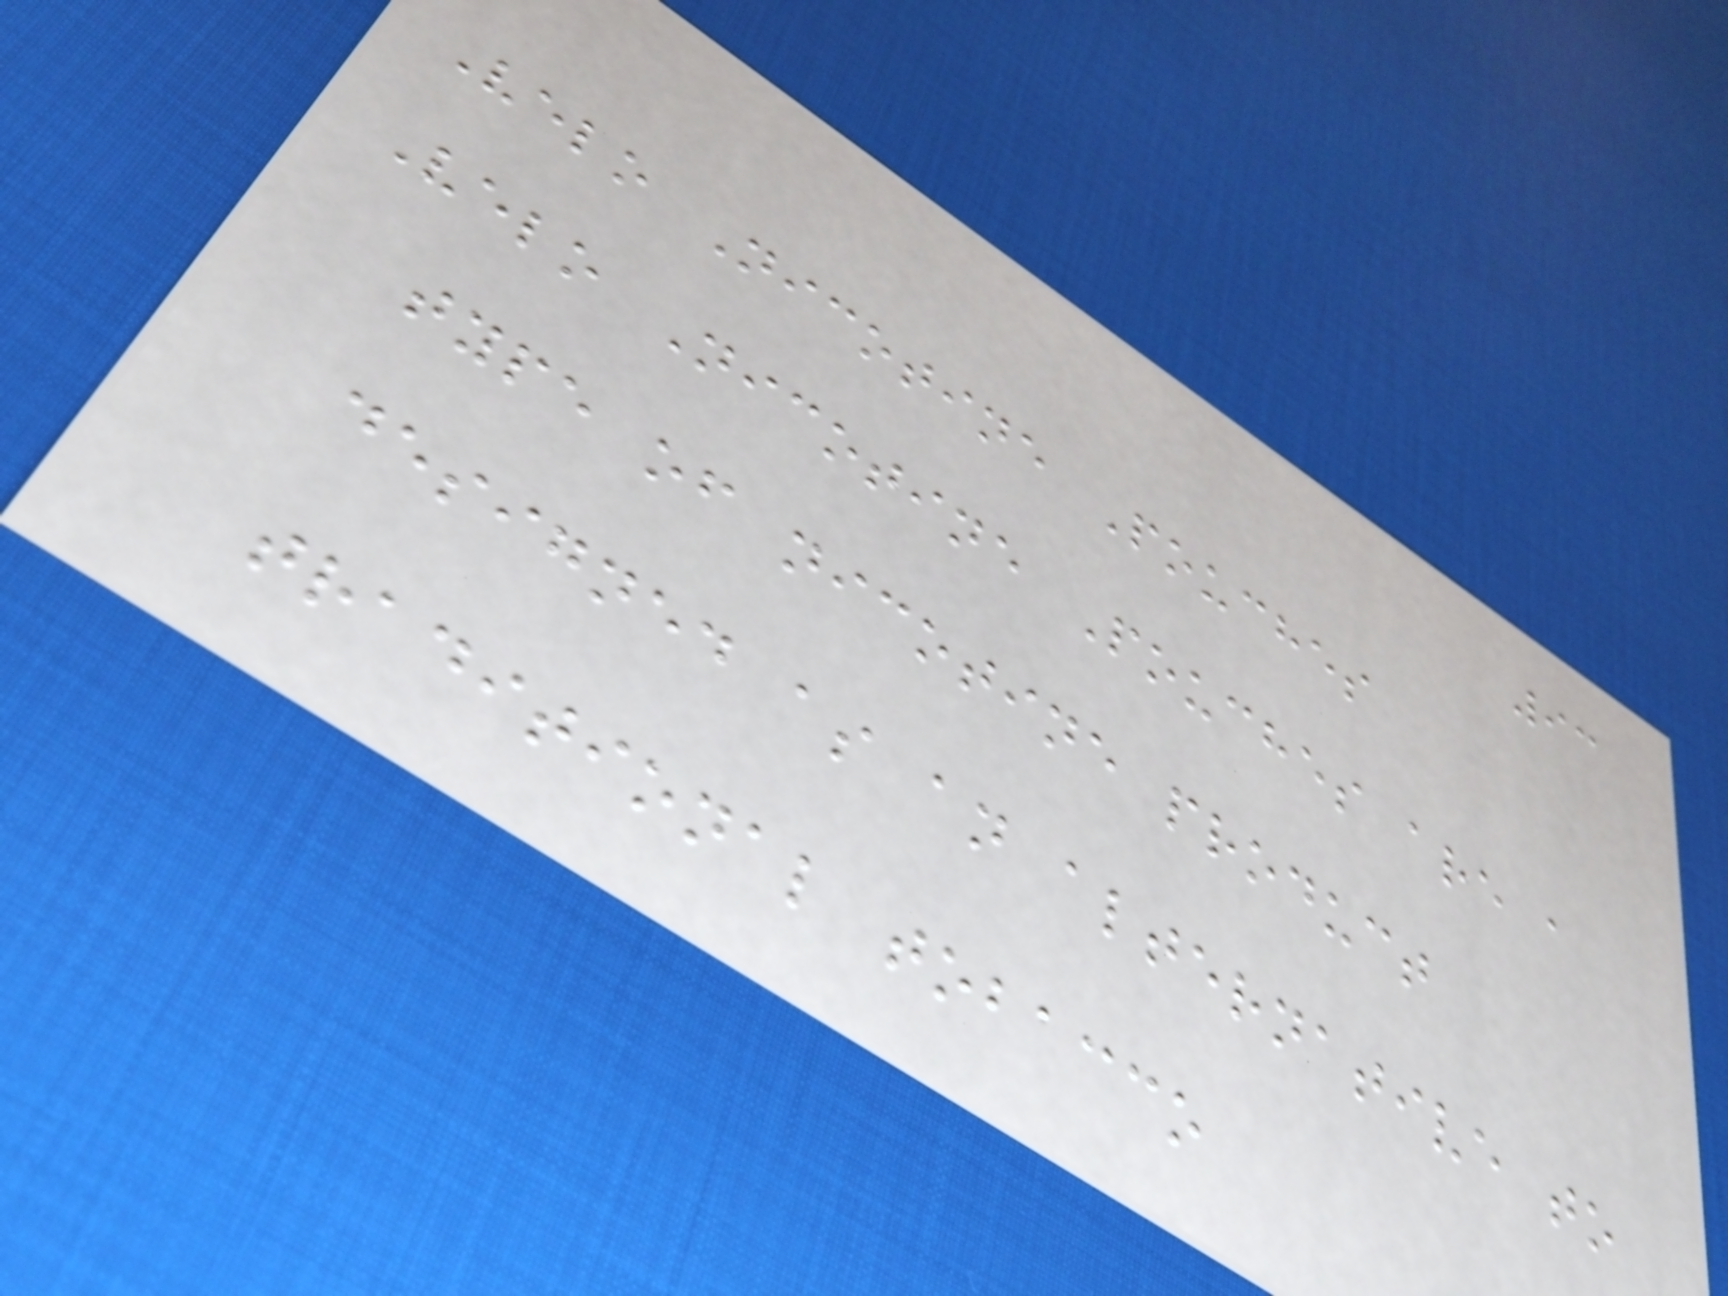93
Velo Nicotine Pouches
Velo Nicotine Pouches are a
type of nicotine product
designed as an alternative to
traditional tobacco
